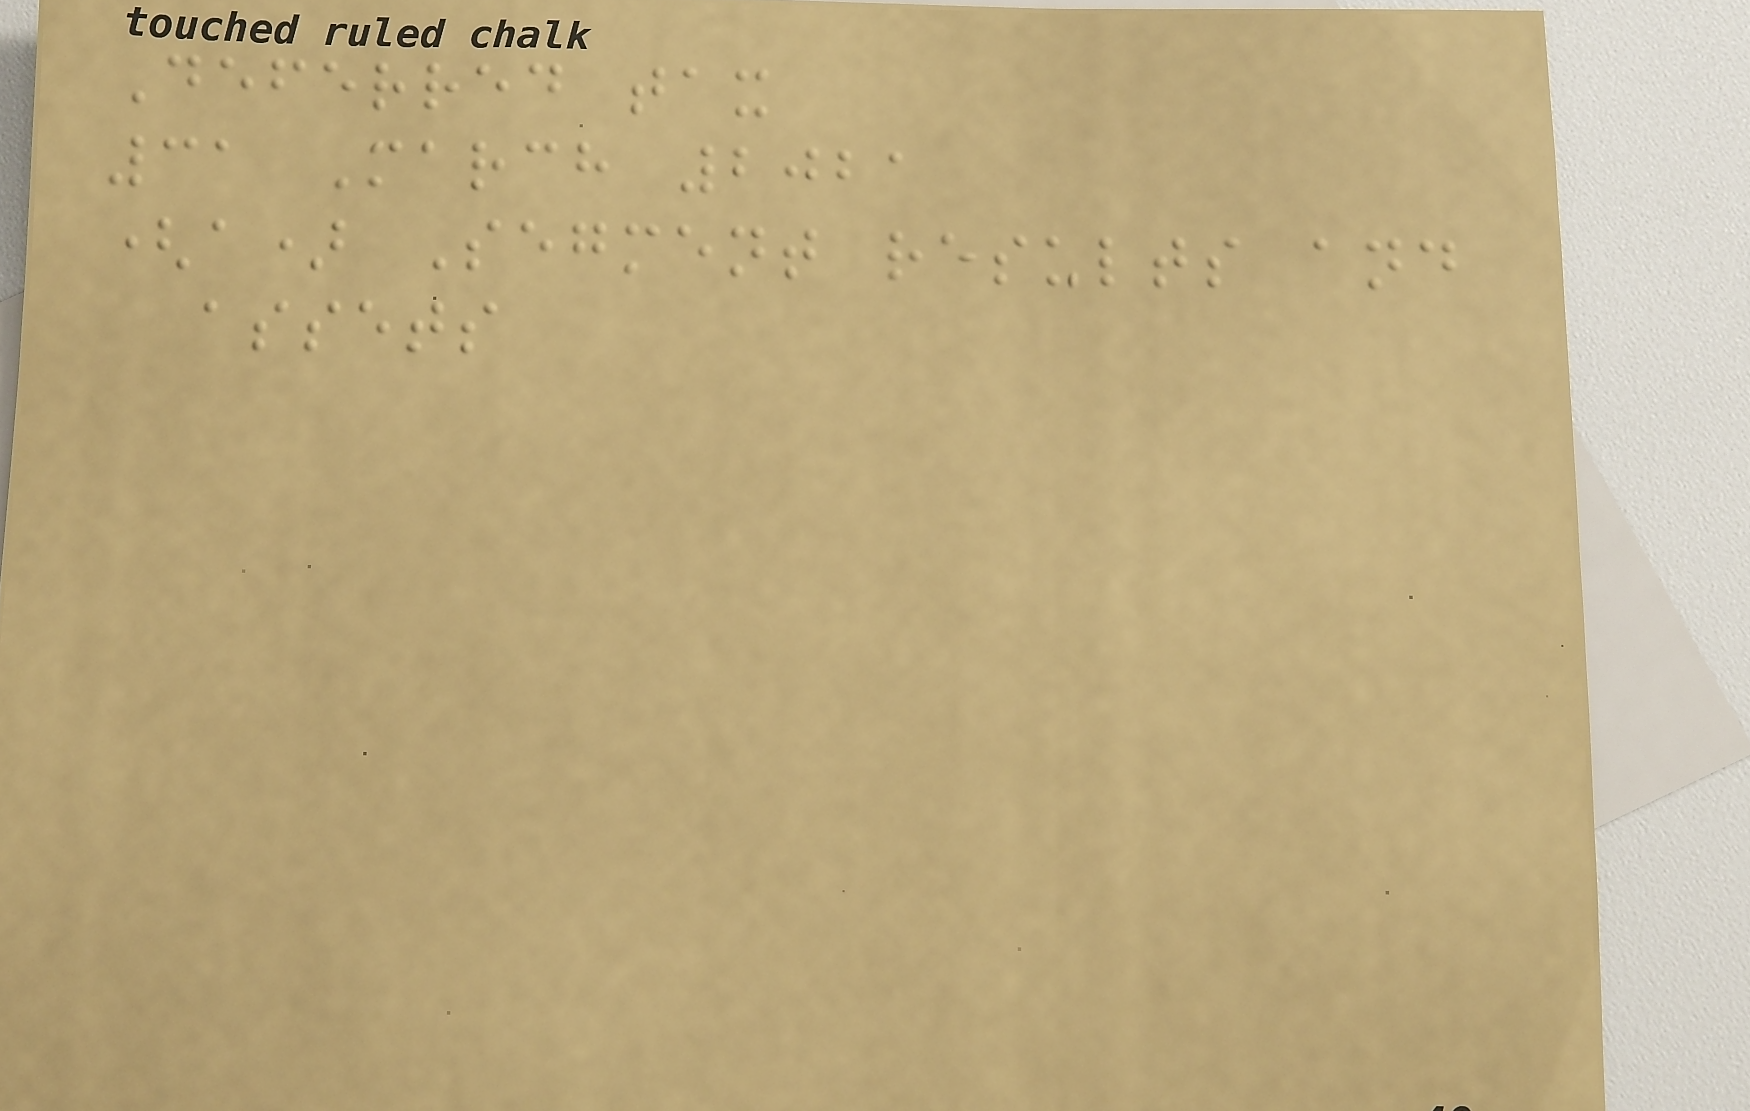Deferred tax
31 March 2021
(a) Segment results and
assets
